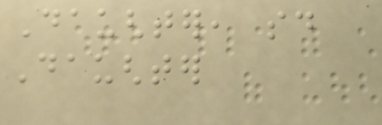Daughter, said
Daughter
